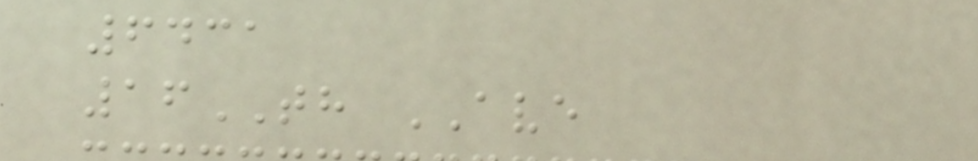6431
16TH AVE
